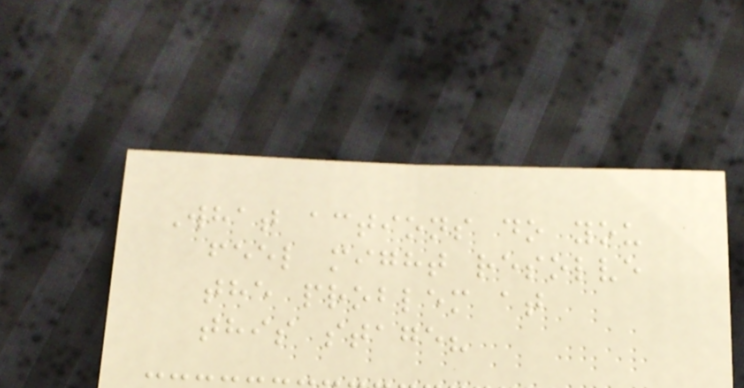What actions do you
feel might resolve
the problem at
this stage?
